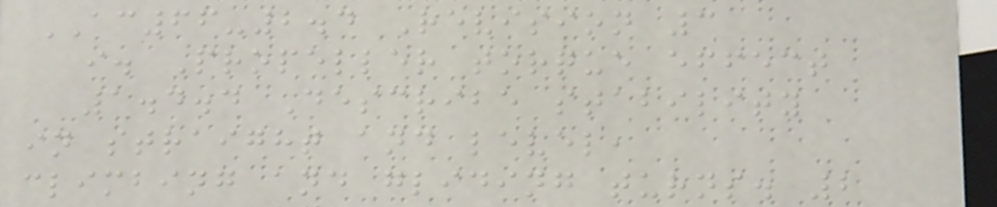AC66-2.4 Revision 3
i. Propeller torque effect
1.4.4 Describe stability
in straight and level,
climbing and gliding turns. 2
